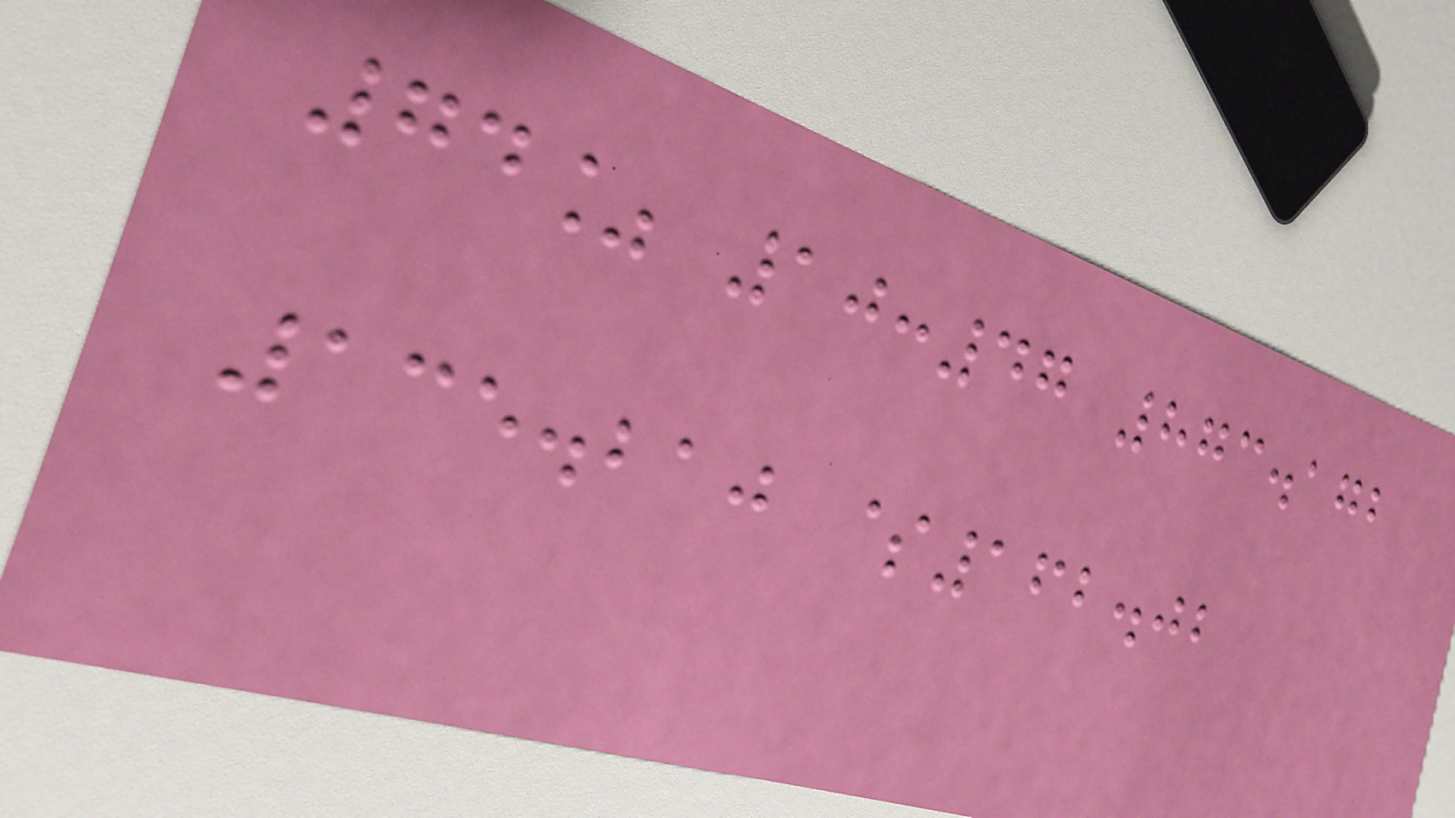74% 10:47 873.172
135.210 $162.02
